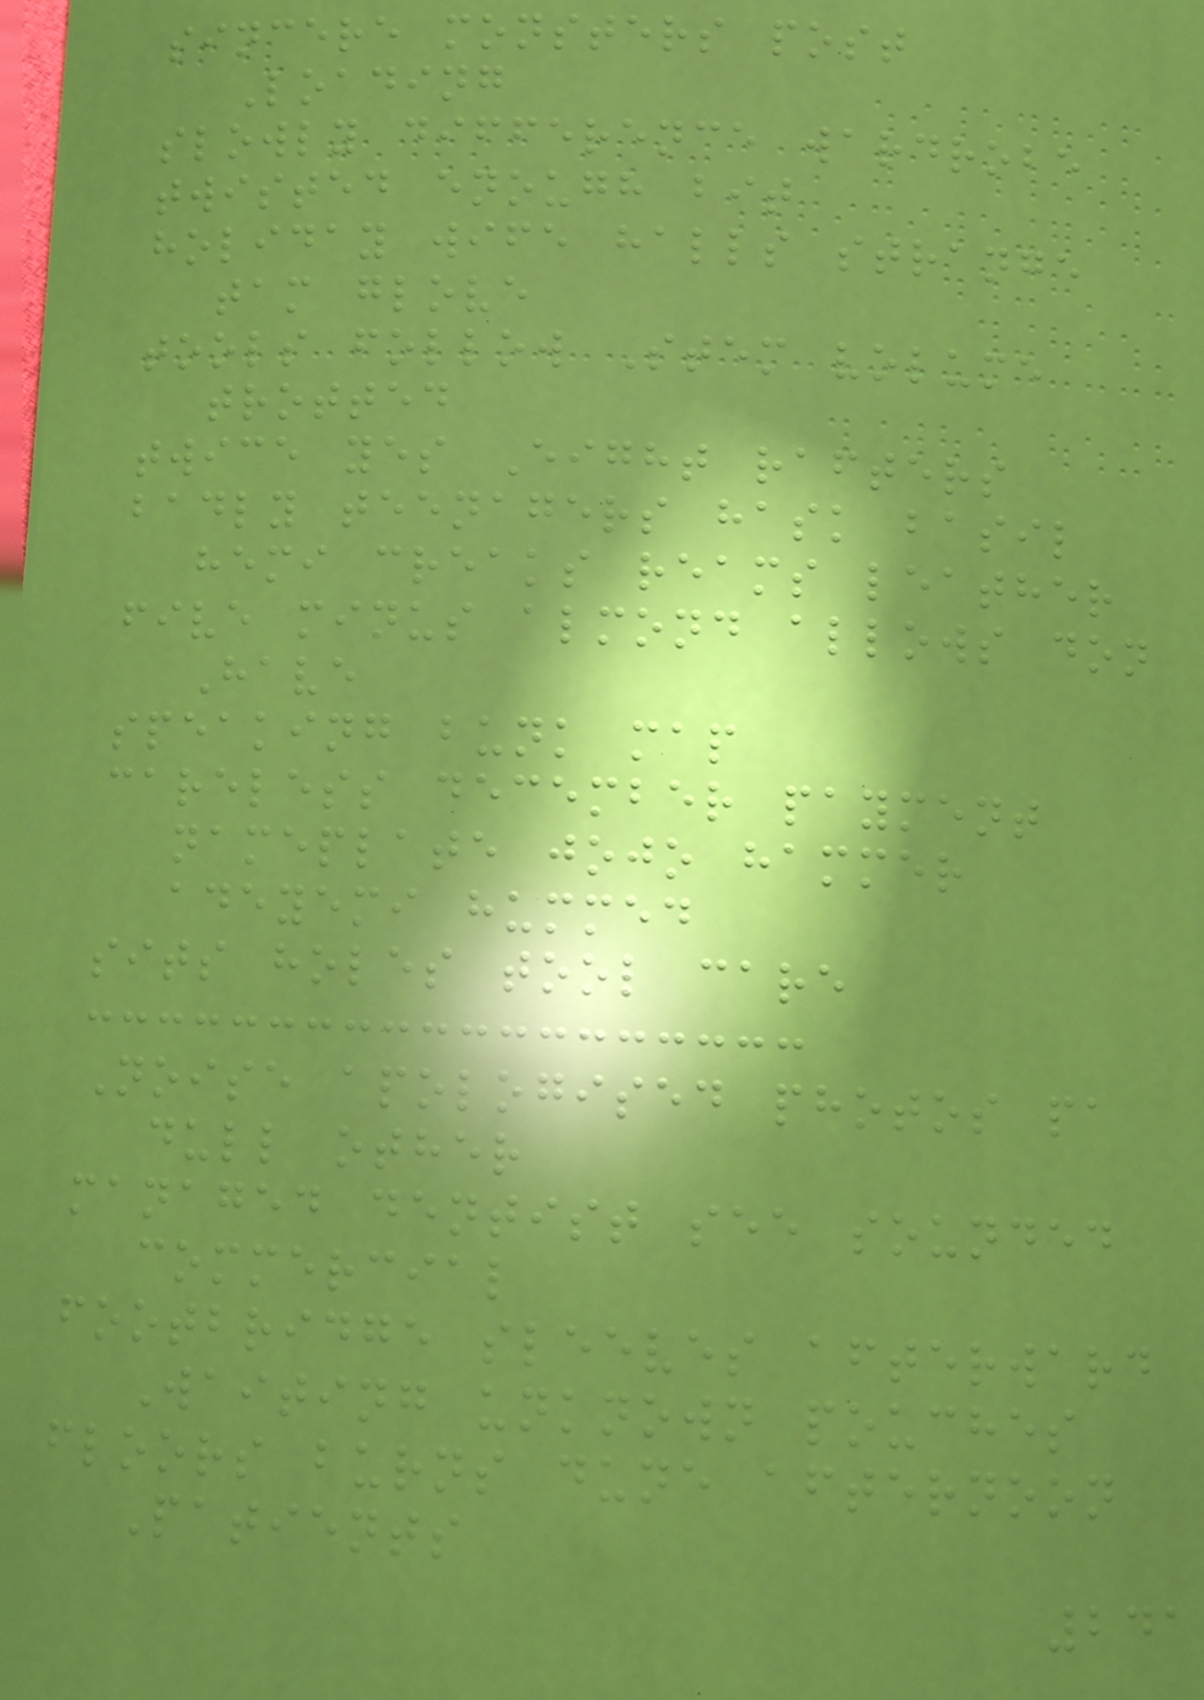sincere monsters post
Loading
slowly difference wardrobe
twisted enough bit
holiday wife halls strange
tam glove
tools follow Stem volume
trotted
twice yes Eight rafters
badly teenagers hask basil
hemi creaks reams leather
five minus almond allows don
Have
speaking bunk map
careless december payment
nameplate jojo hammer
adeyemi hummed
sits holes tool care
Noise apologised photos pa
dull other
managed dentist see sounded
commercial
footbridge sleeves afterward
Waiting unknown pouches
floors burns dune afternoon
Patients
241
